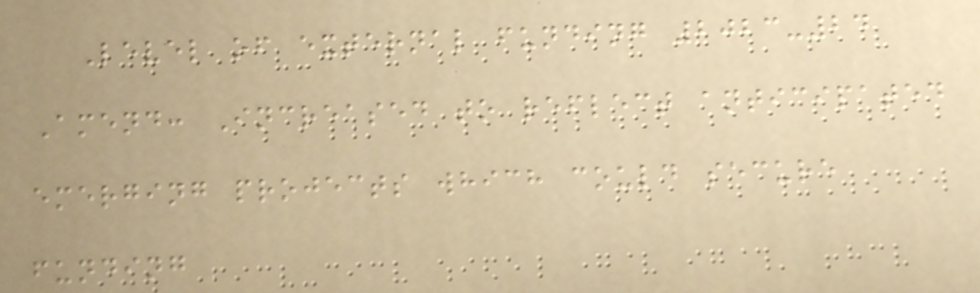Level of external funding 2023-24
Amend: Increased to reflect anticipated
emerging projects which could secure
funding
